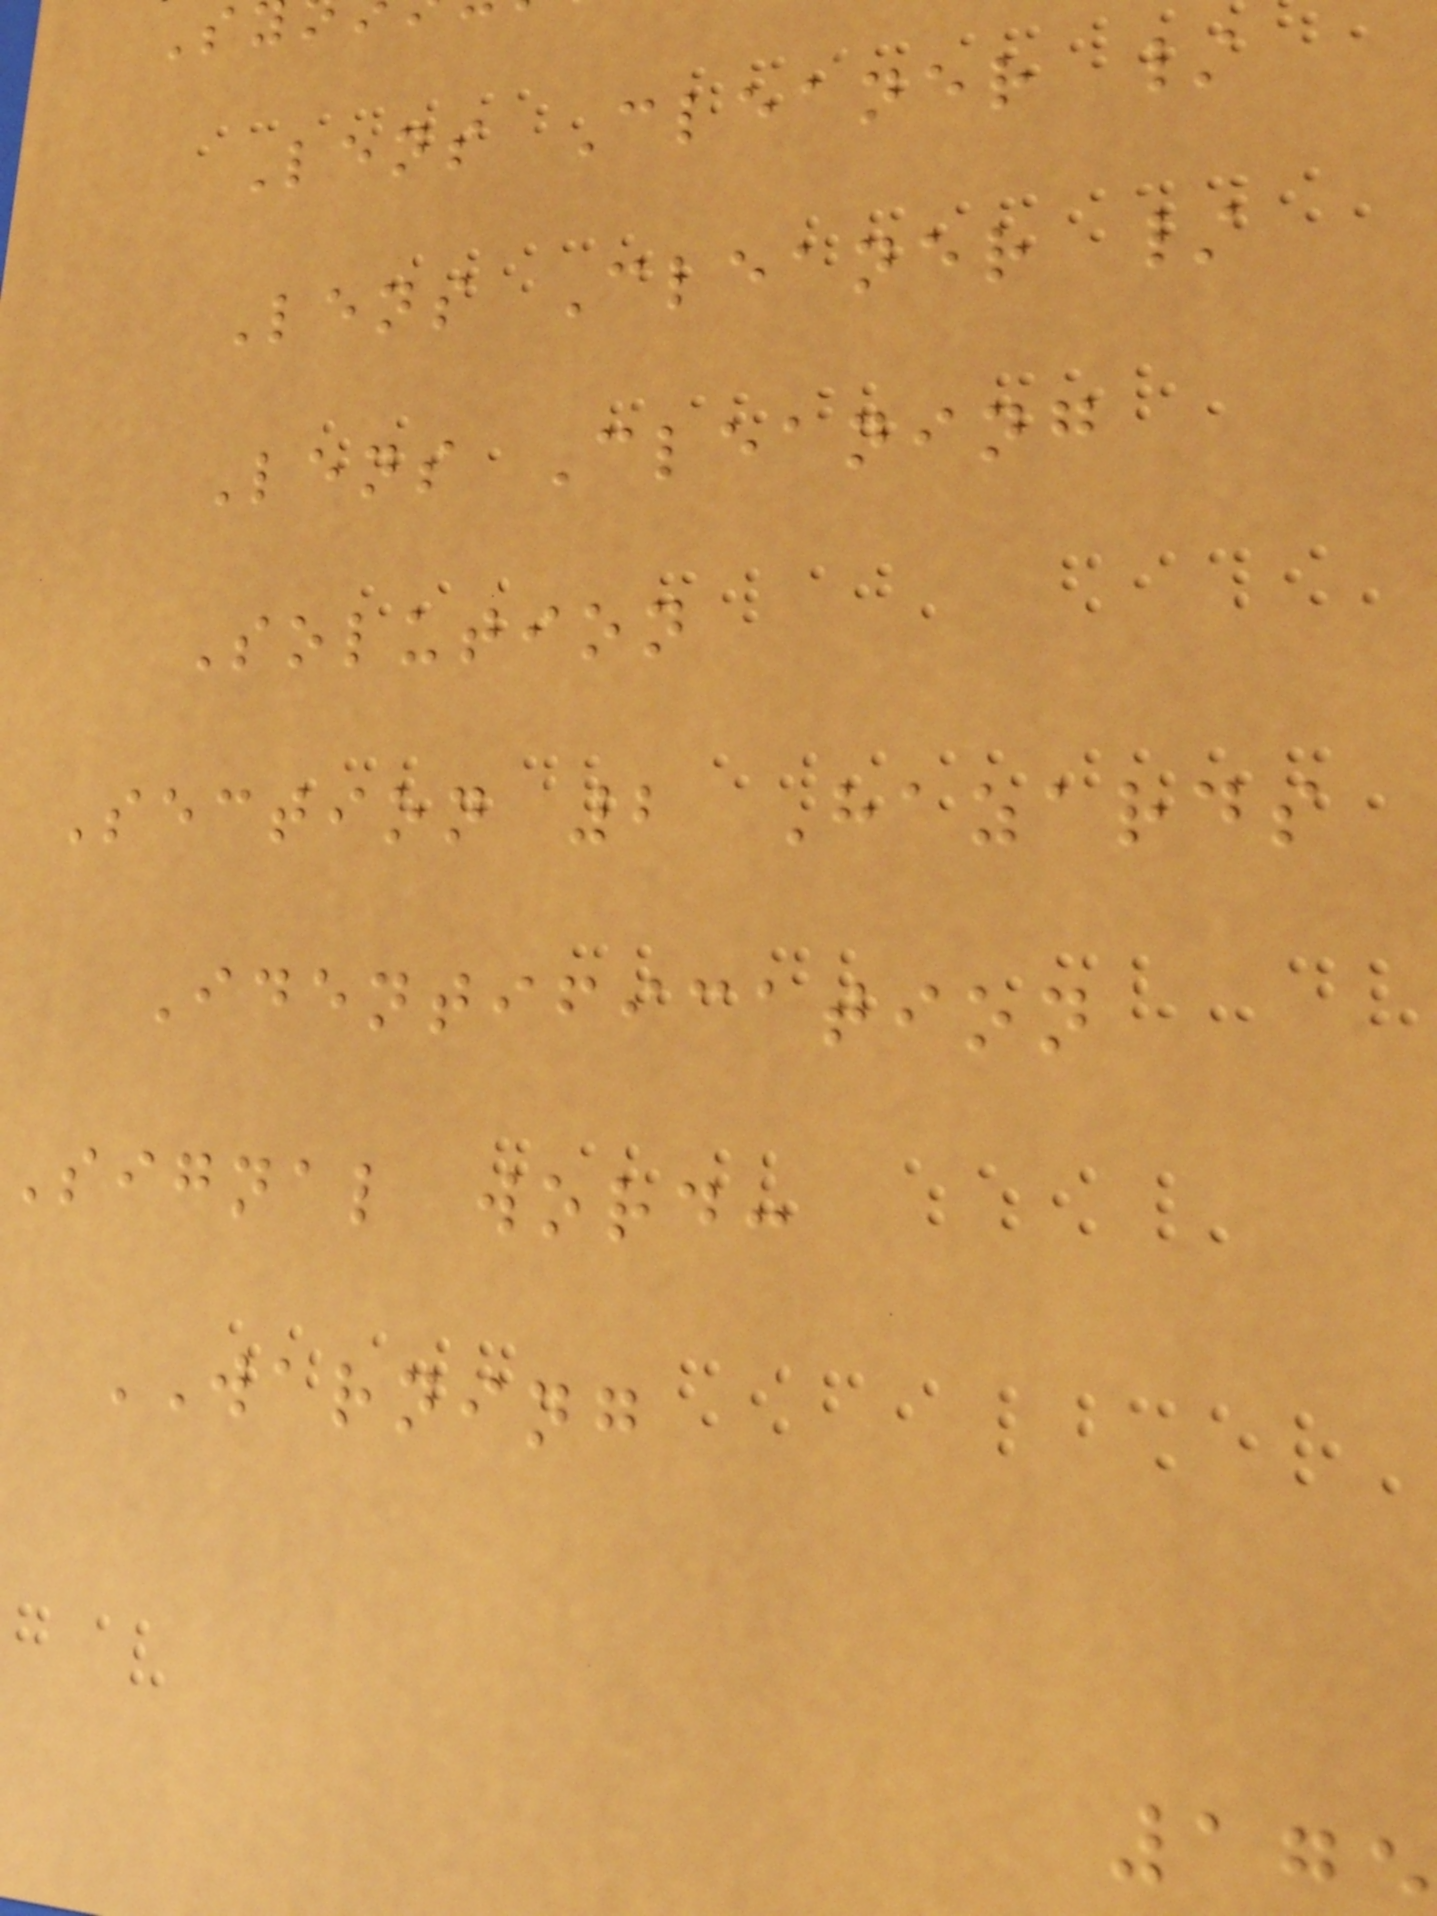Lens Cleaner /
Lens Cleaner /
Lens Cleaning
Solution
Section 2 Hazards
Identification
Signal word:
WARNING
